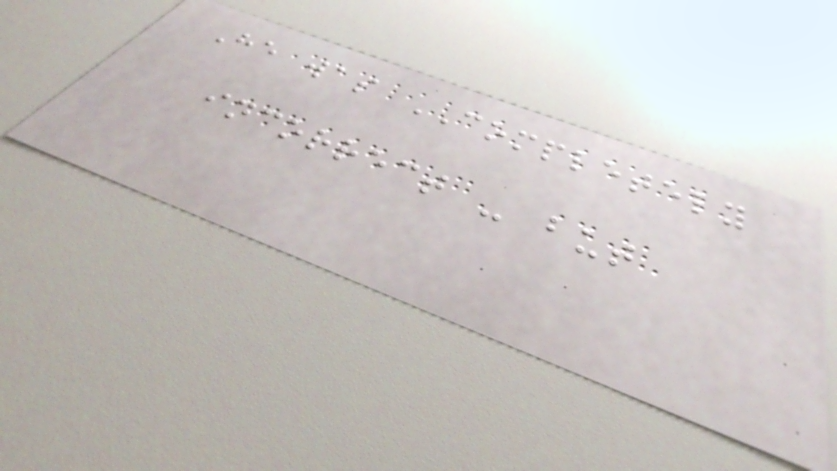He was COMPLETELY
incorrect - but
